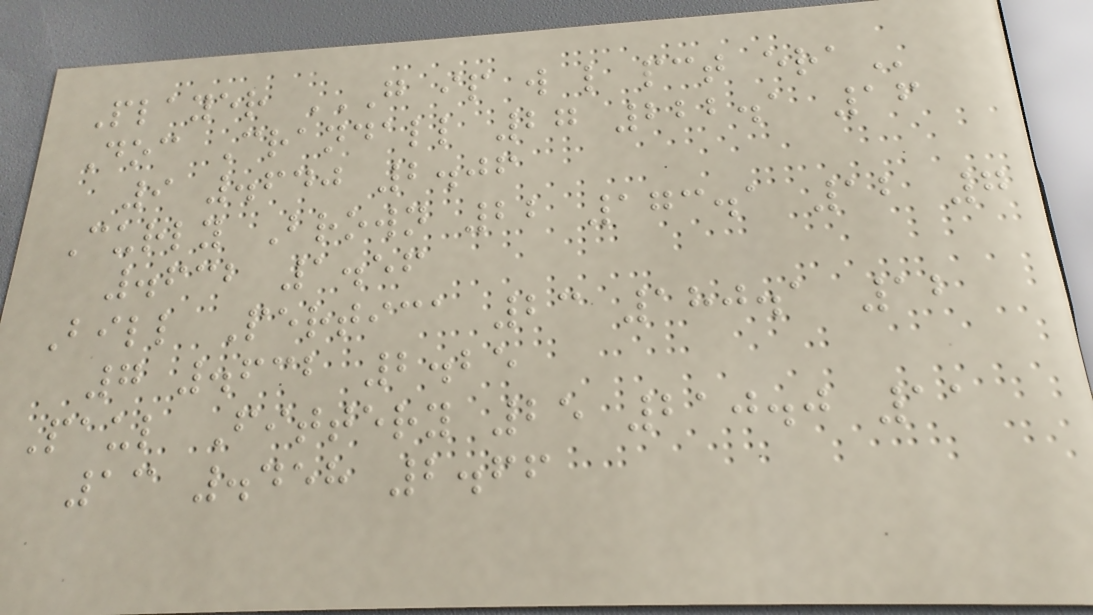Player G IP W L PCT ERA
Doc Crandall 27 222.1 16
9 .640 2.06
Curly Brown 22 173.1 12 7
.632 1.56
Bill Pertica 23 180.1 12
7 .632 2.25
Paul Fittery 25 210.0 11
13 .458 2.66
